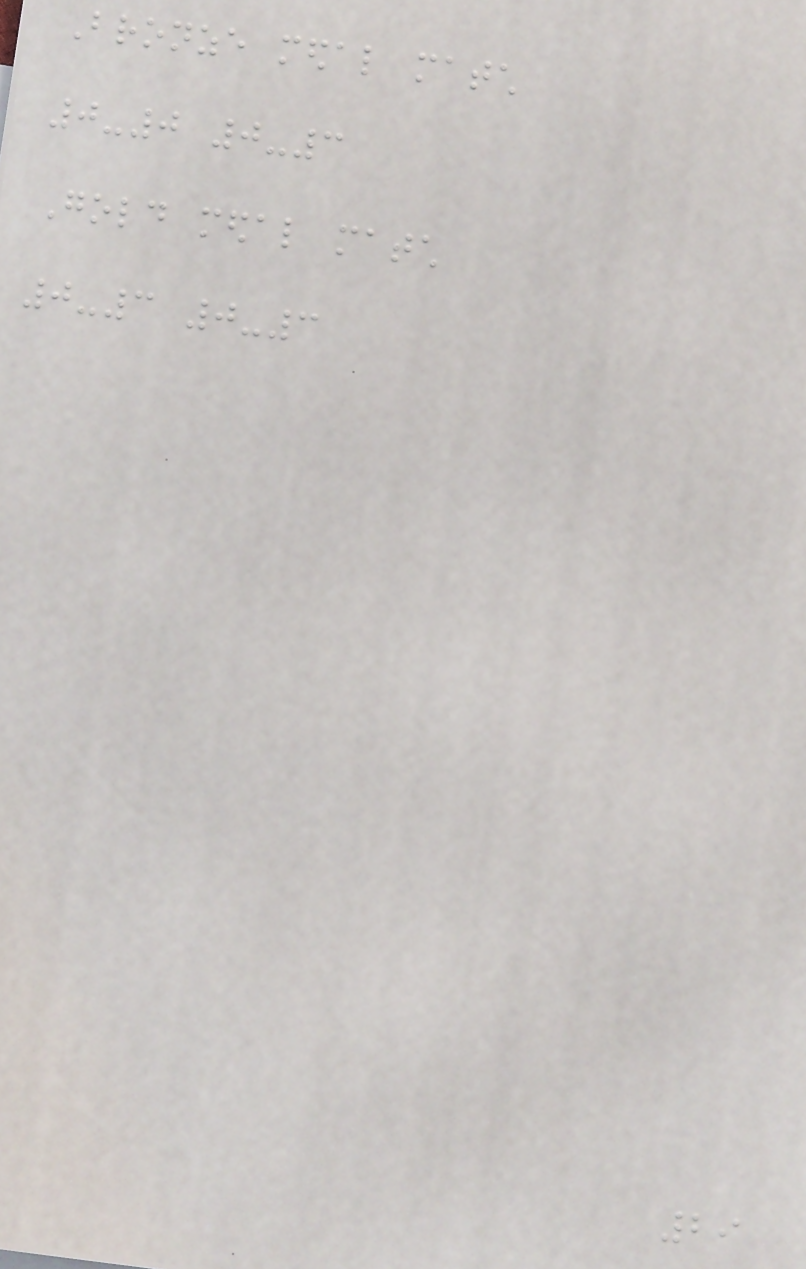Bronze medal match
0-0 0-3
Gold medal match
0-3 0-3
29
